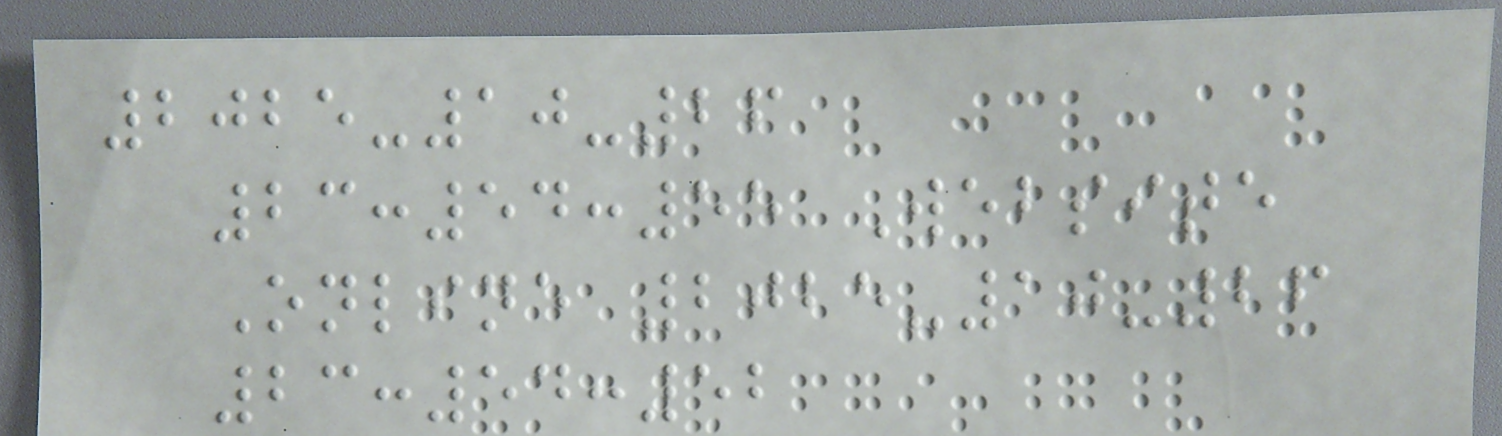2025-10-26
23:54:55 Website
Online 2025-10-26
23:54:52
